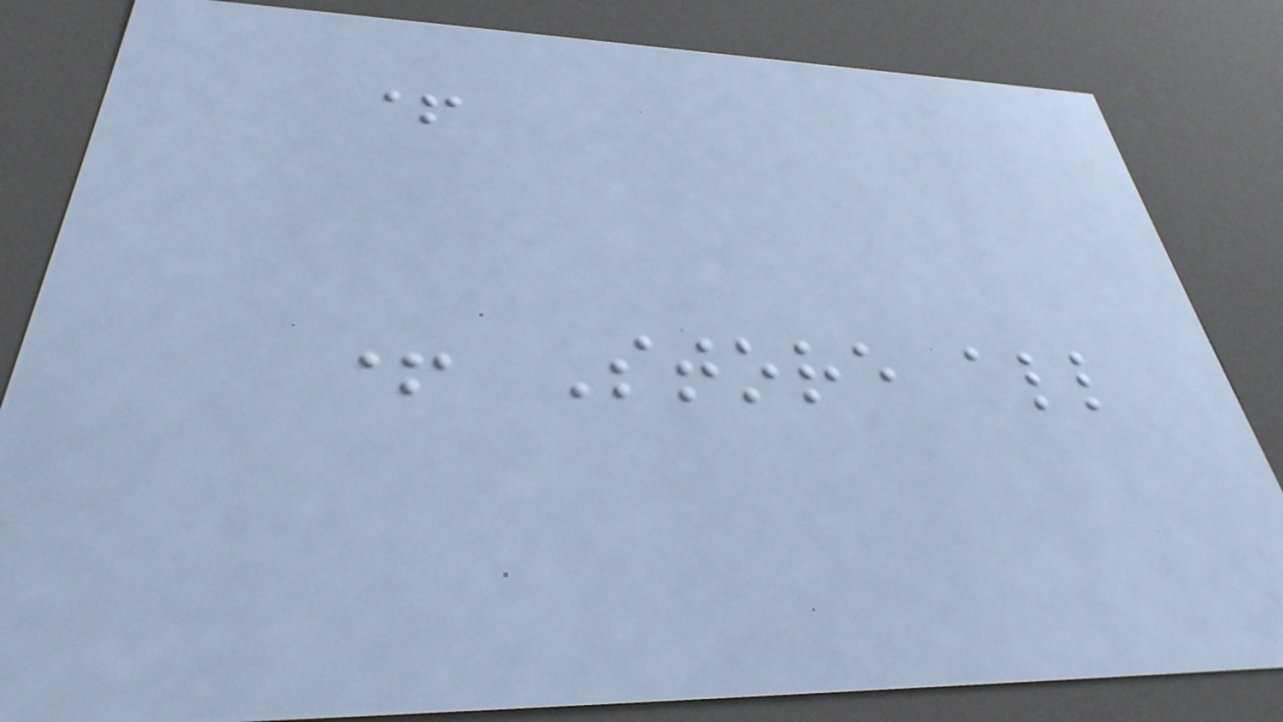+
+ Store all
